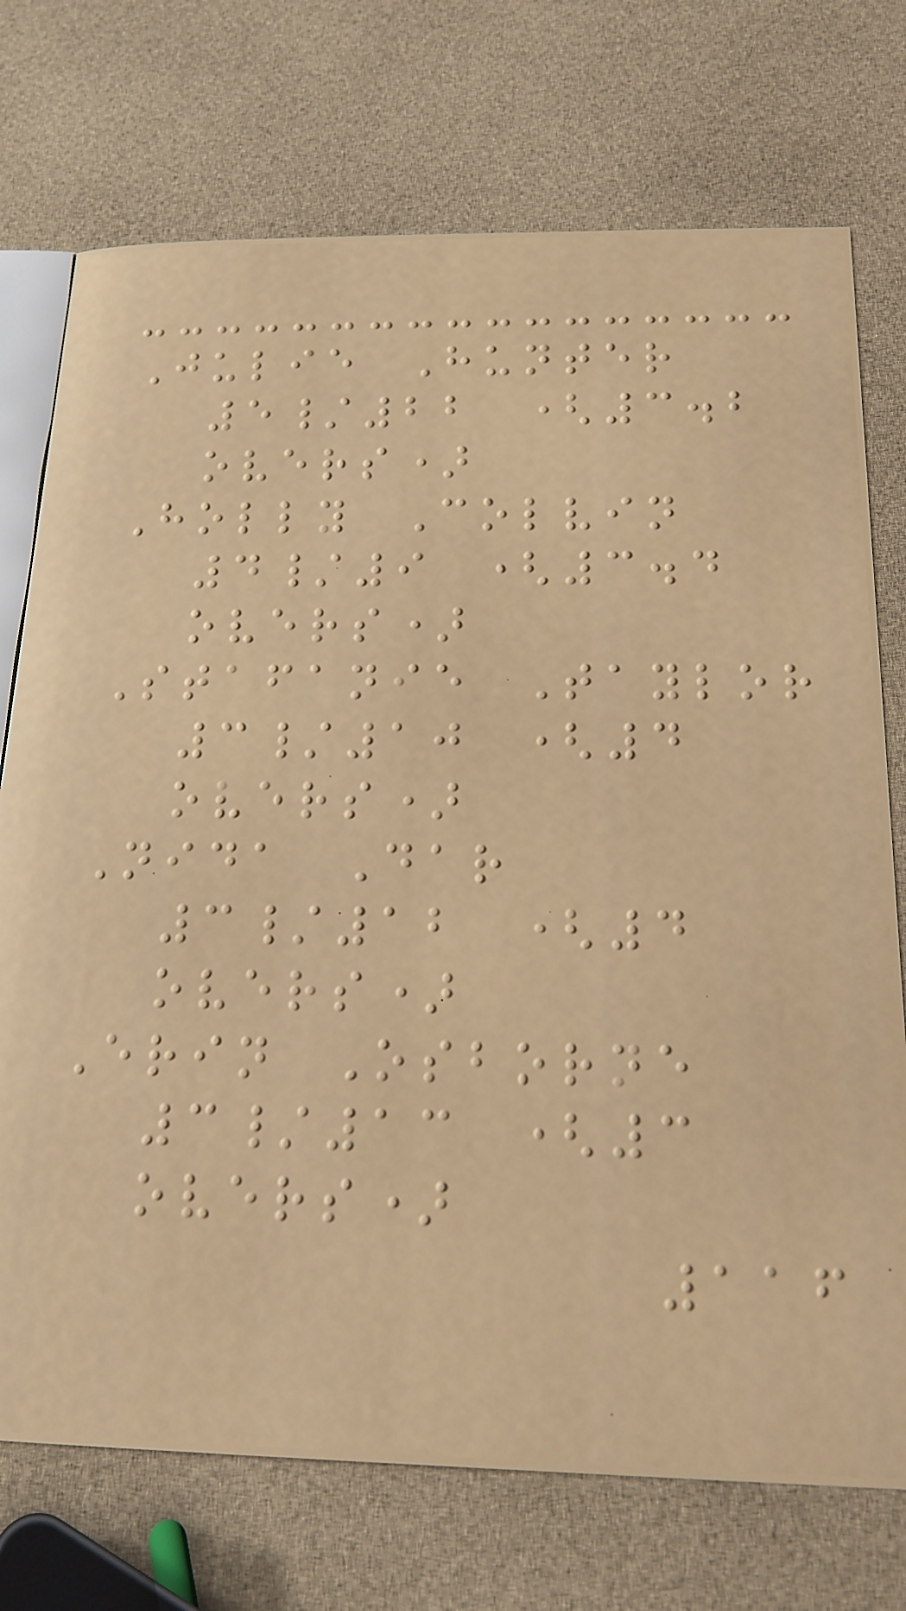Julie Hunter
5/22 (3.2
overs)
Holly Colvin
4/9 (3.4
overs)
Stafanie Taylor
3/10 (4
overs)
Nida Dar
3/12 (4
overs)
Erin Osborne
3/13 (3
overs)
116
